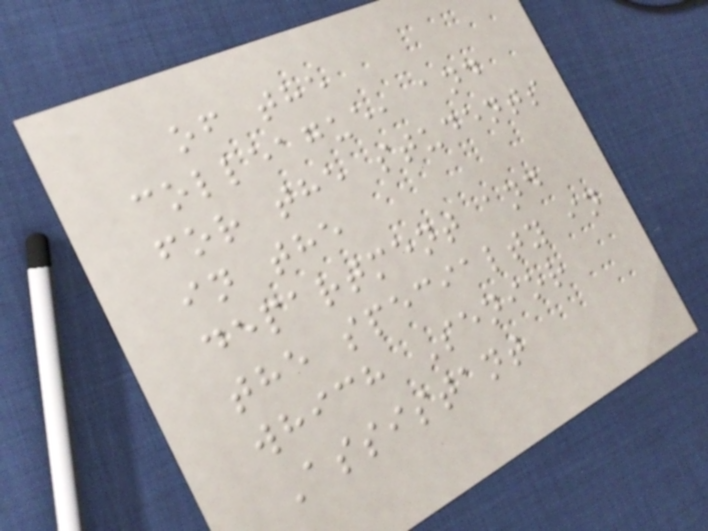of the
colleague, and
for the students
in the
department and
the specialty in
which Senior
Assistant
